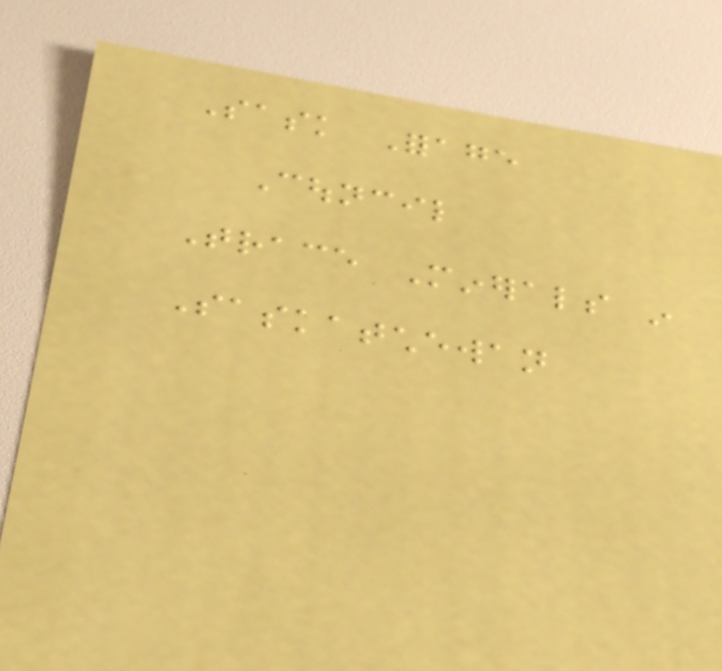Sask Forage
Council
Trace Minerals in
Saskatchewan
